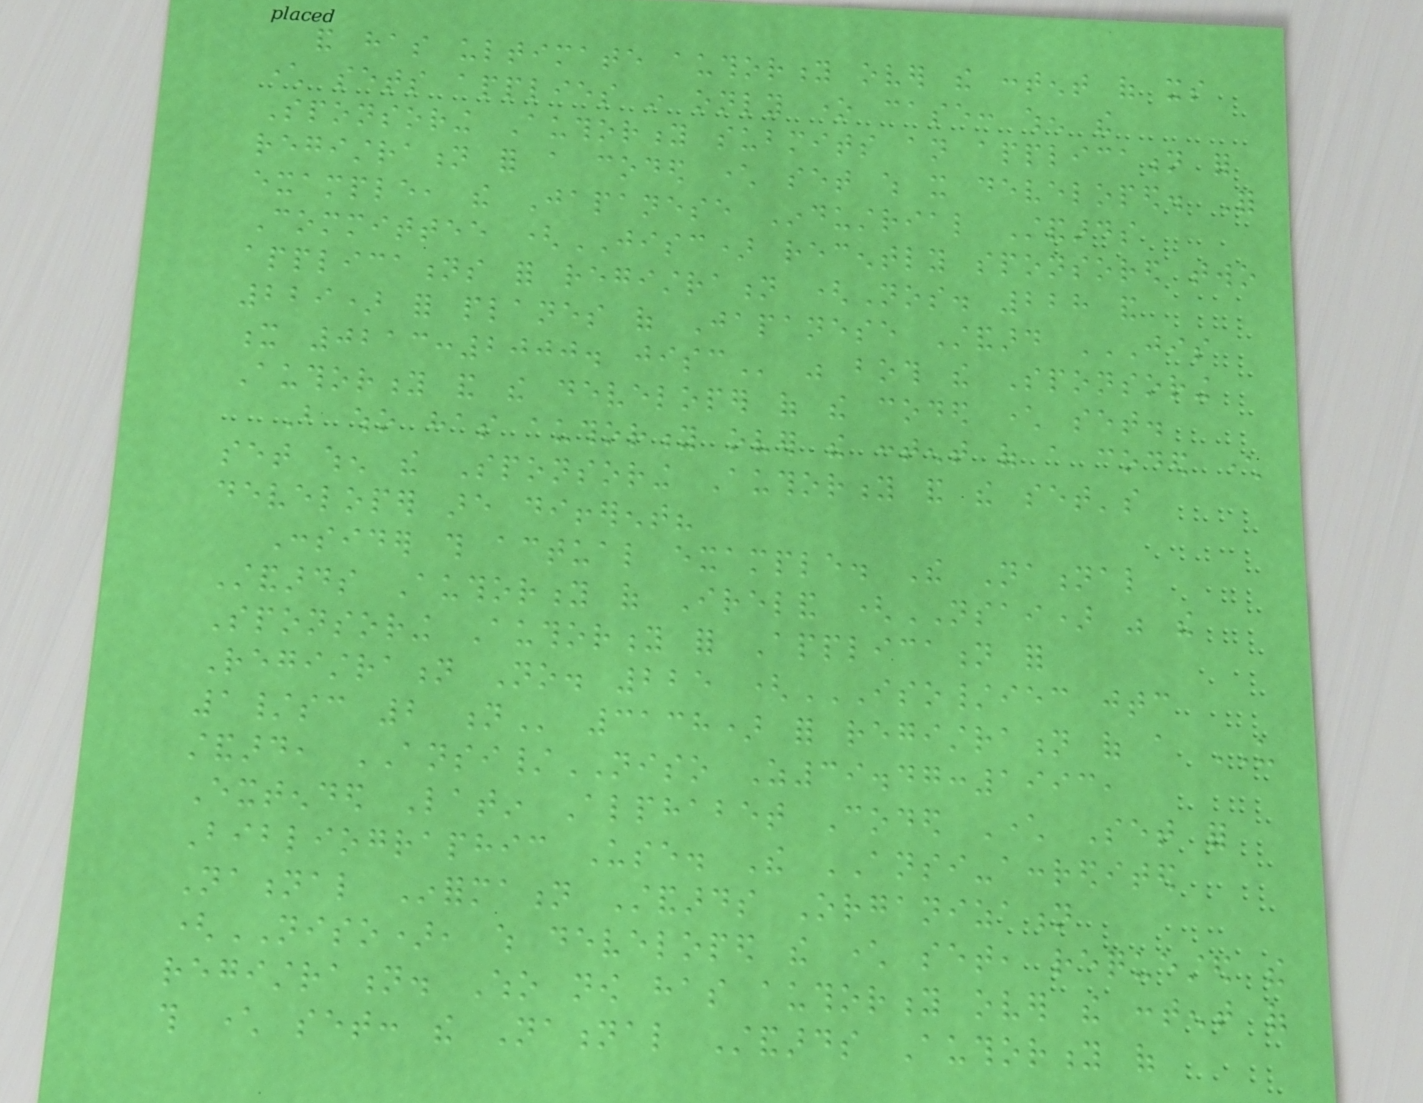and has ultimate authority over the content of its
character sets applies in only one case: when the
Sponsoring Authority submits an application for
registration for a coded character set which it developed. For
example, the Japanese Industrial Standards
Committee (JISC) recently sponsored two
applications for registration (Nos. 228 and
229) for planes of Japanese Standard JIS
X 0213:2000. JISC was both the Sponsoring
Authority and the developer of the coded character set.
But who has authority over the content of a coded character
set when the Sponsoring Authority and the set's
developer are different?
Consider this actual example. The National
Standards Authority of Ireland (NSAI) was the
Sponsoring Authority for Application for
Registration No. 225 (ISO/IEC JTC
1/SC 2 N 3138) for registration of a US
standard, ANSI/NISO Z39.47:1993,
Extended Latin Alphabet Coded Character Set for
Bibliographic Use. The ANSI-accredited
National Information Standards Organization
(NISO), which developed the character set, requested the
registration. Who now has authority over the content of
this character set: the National Standards Authority of
